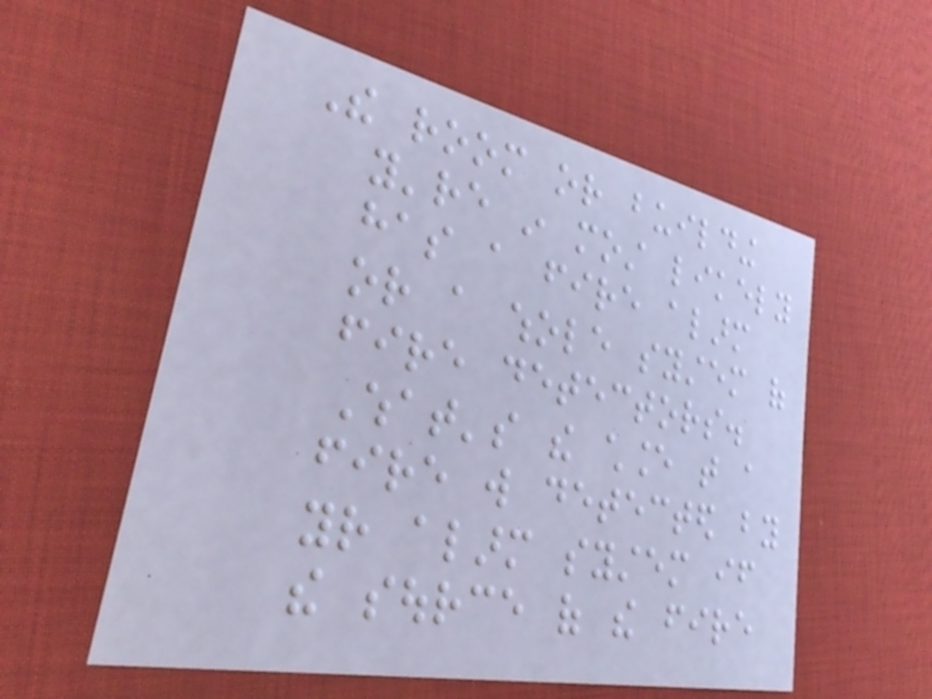The room or building
you're in most likely
has a fire alarm
or a whole system of
fire detectors.
What's the chance that a
fire will detected by
your alarm system if
the source of the fire
